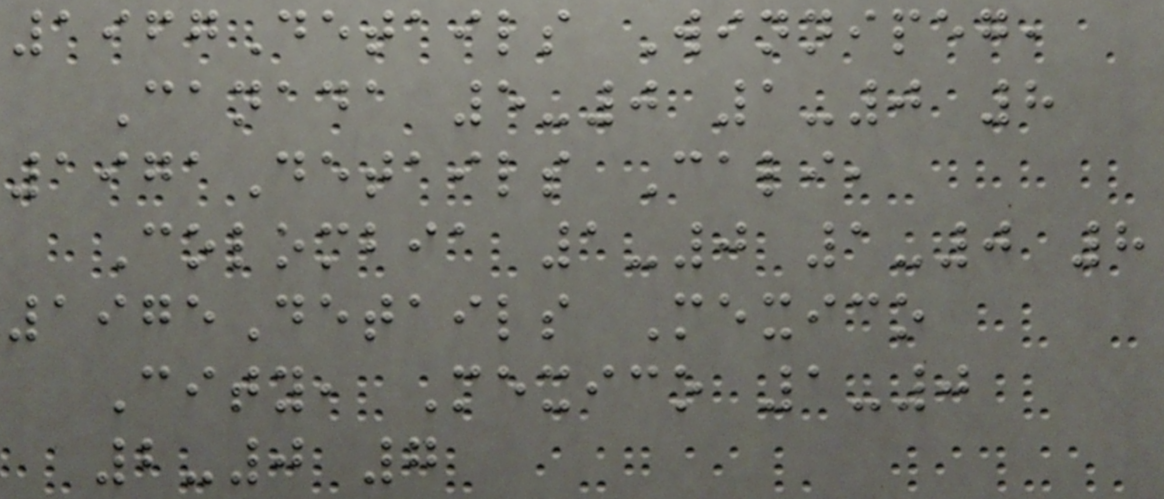1967Details Winnipeg,
Canada 5-0 1-0 8
1971Details Cali,
Colombia 1-0 1-0 8
1975Details Mexico
City, Mexico 1-0
2-0 7
